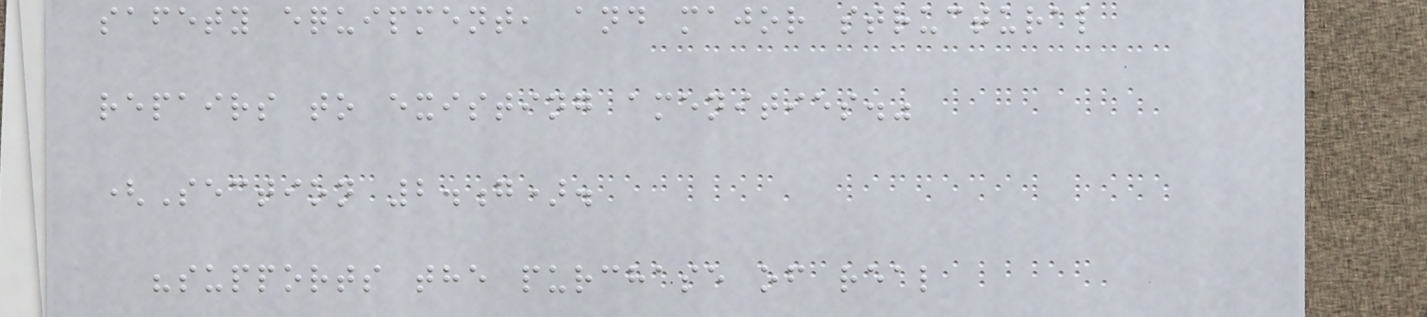safety equipment, and major structural
repairs to existing amenities."
(Section 2.g).
"supports the purchase of real
